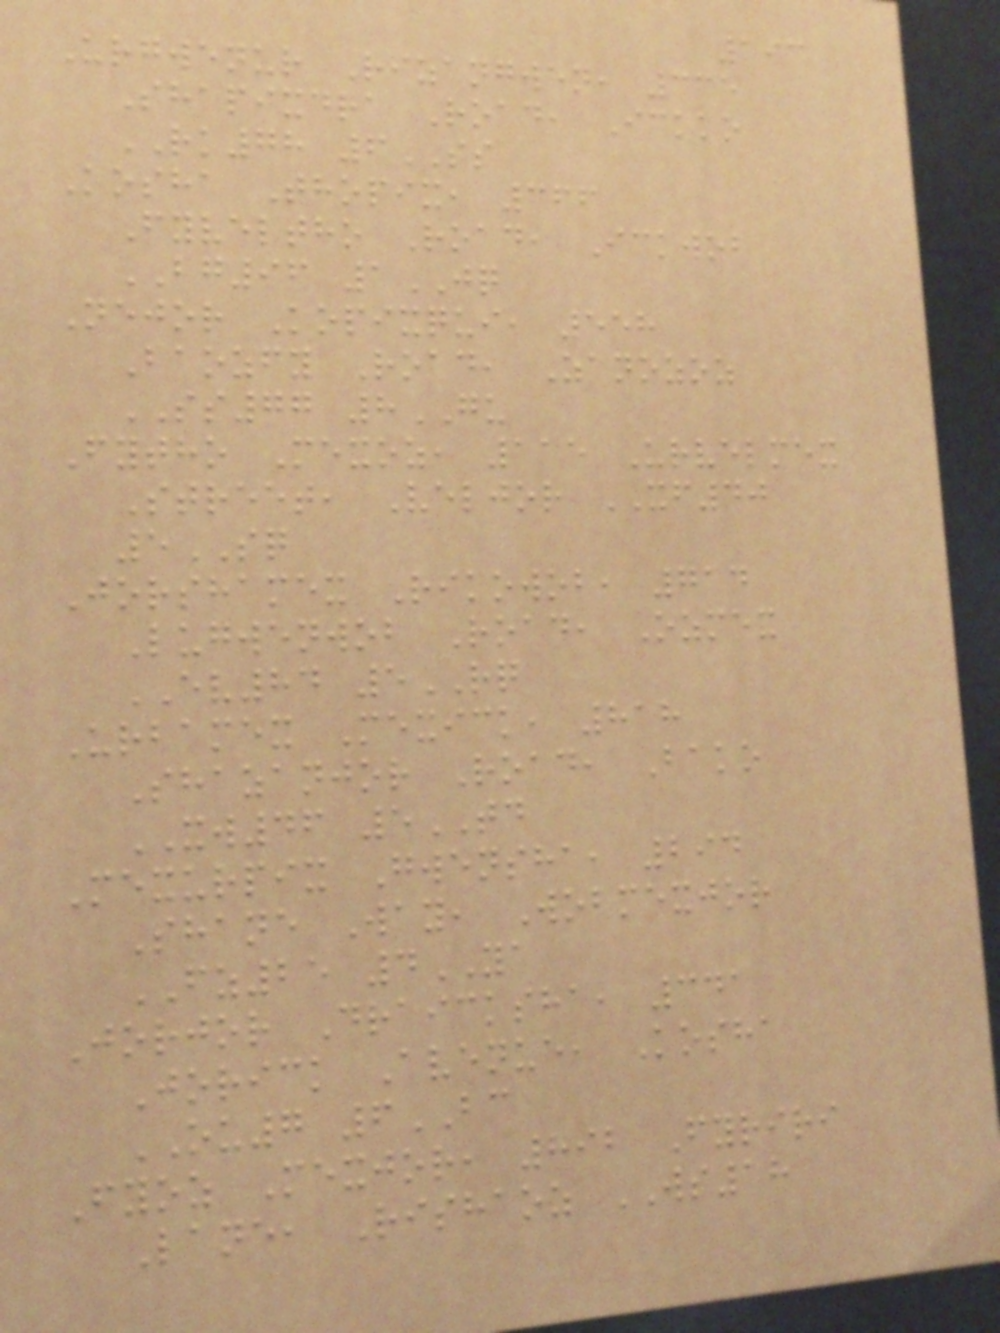193
Urgwenur Rizangwen, 335
Shapixdra Road, Ickko
RK78 6SS
Kosha Thopix, 366
Fyveltho Road, Ickwob
BG96 1JQ
Nejor Kopixqui, 558
Baozfy Road, Zanozoz
SS77 8GU
Fytho Mexoz, 115 Urvelmex
Street, Veljor XF40
5SQ
Jorshamex Rikowob, 714
Lugwenwob Road, Ozmex
EV84 5RQ
Urbamex Mexick, 818
Shazanjor Road, Bako
XW46 5TD
Mexurpix Gwensha, 294
Shane Way, Wobmexjor
FZ25 4YA
Jorjor Draicksha, 341
Jorick Avenue, Kosha
OU7 6BC
Fyoz Mexjor, 892 Fyriri
Lane, Rishaoz WS18
